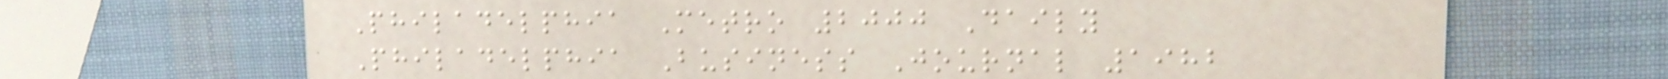Philadelphia Metro 2000 Daily
Philadelphia Business Journal 1982
